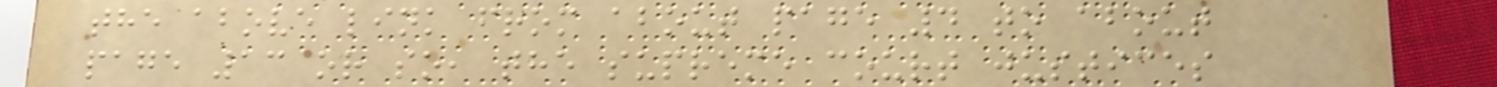the above link from about page 4 to about
page 13 or so, the supreme court justices
